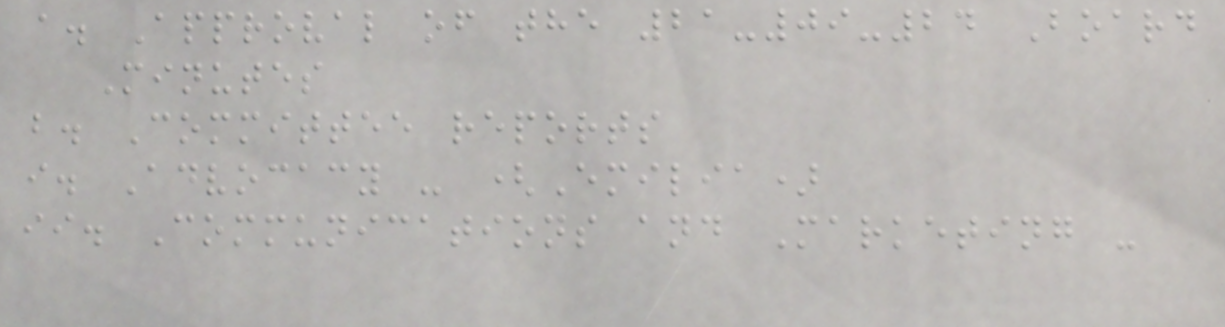a. Approval of the 21-09-24 Board
Minutes
b. Committee reports
i. Advocacy - (Emilia)
ii. Communications and Marketing -
